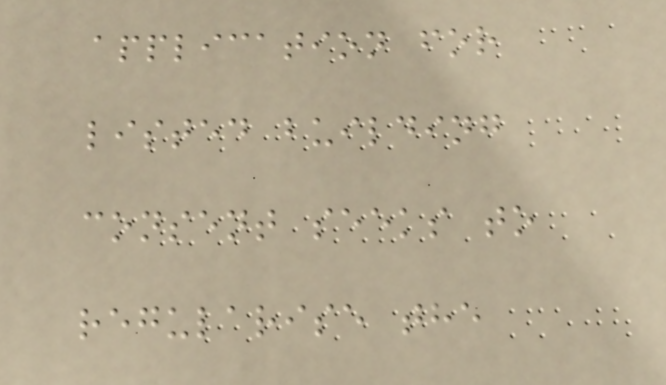application for
listed building
consent seeks to
regularise the
